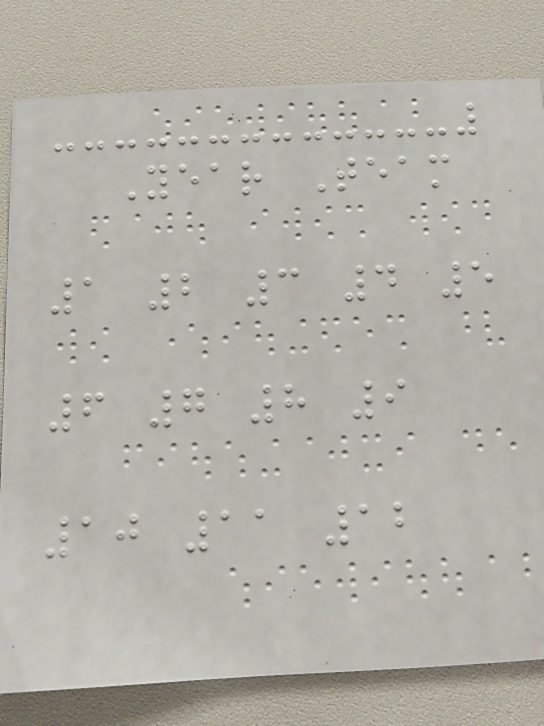Year Team
1 2 3 4 5
6 7 8 9
10 11 12
